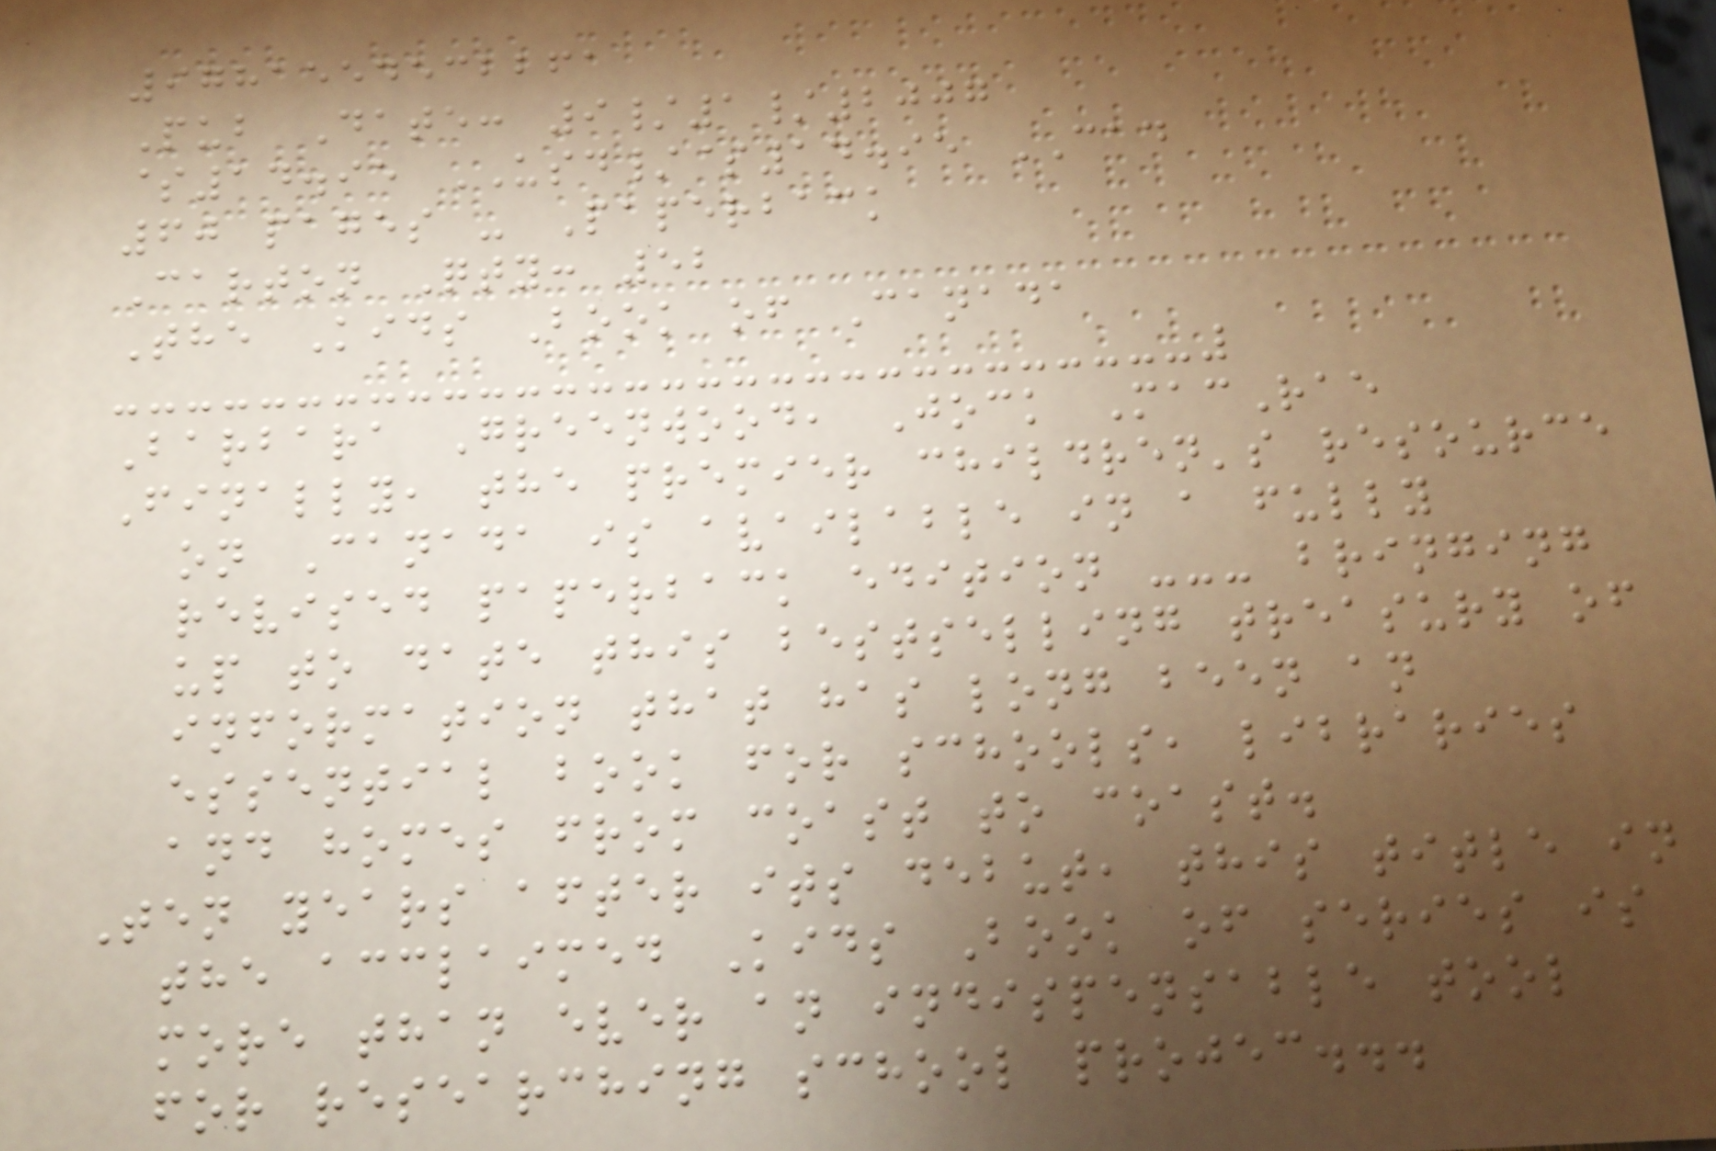9781554532261
Pub Date: 9/1/2007
$14.95 USD/$14.95 CAD
60 pages - Paperback
Carton Qty: 52
The Kids Book of Canada
Barbara Greenwood, Jock MacRae
Finally, the premier children's resource
on Canada is available in a fully
revised paperback edition --- bringing
up to date this bestselling treasury of
information that has long been an
essential book for schools, libraries
and homes from coast to coast.
Ten years after its debut, this title in
the acclaimed Kids Book of series is
more than ever an indispensable tool
for researching school projec...
